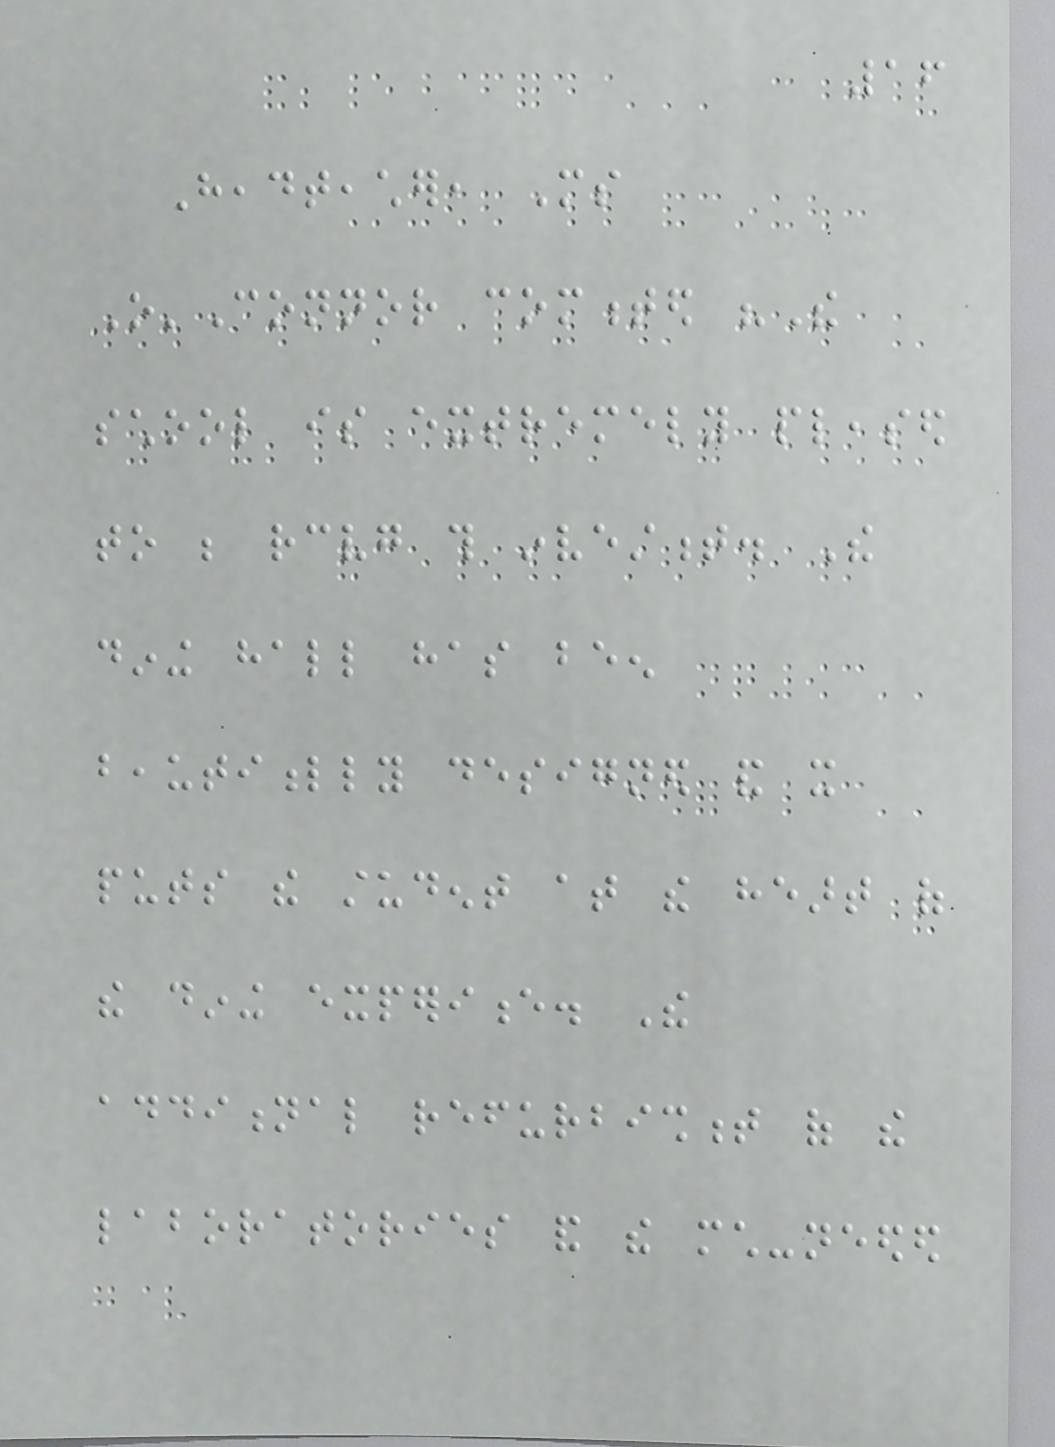16
Headteacher, Ms
O'Connor commented "The
school is extremely pleased
to be receiving this investment. The
dining hall has been
beautifully designed and it
puts the student at the heart of
the dining experience. The
additional refurbishment of the
laboratories and the much-needed
